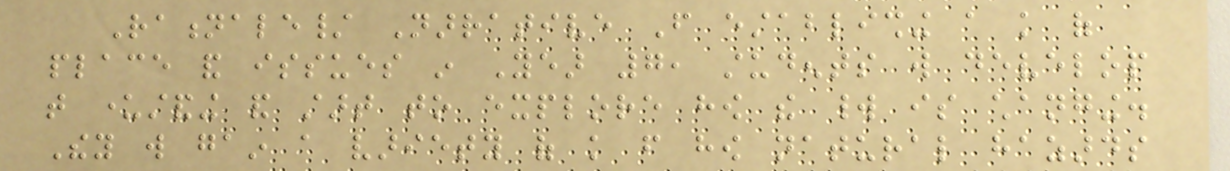Rationale/ Narrative From establishing a knowledge of
place and issues in Year 7, students will develop
that understanding and start to explore how the world is changing.
They will gain a variety of knowledge from how natural hazards
